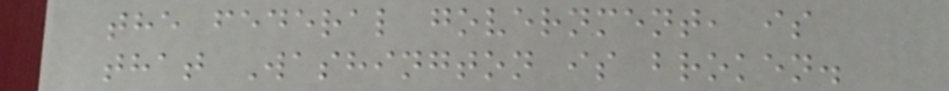the federal government, is
that Washington is broken.
